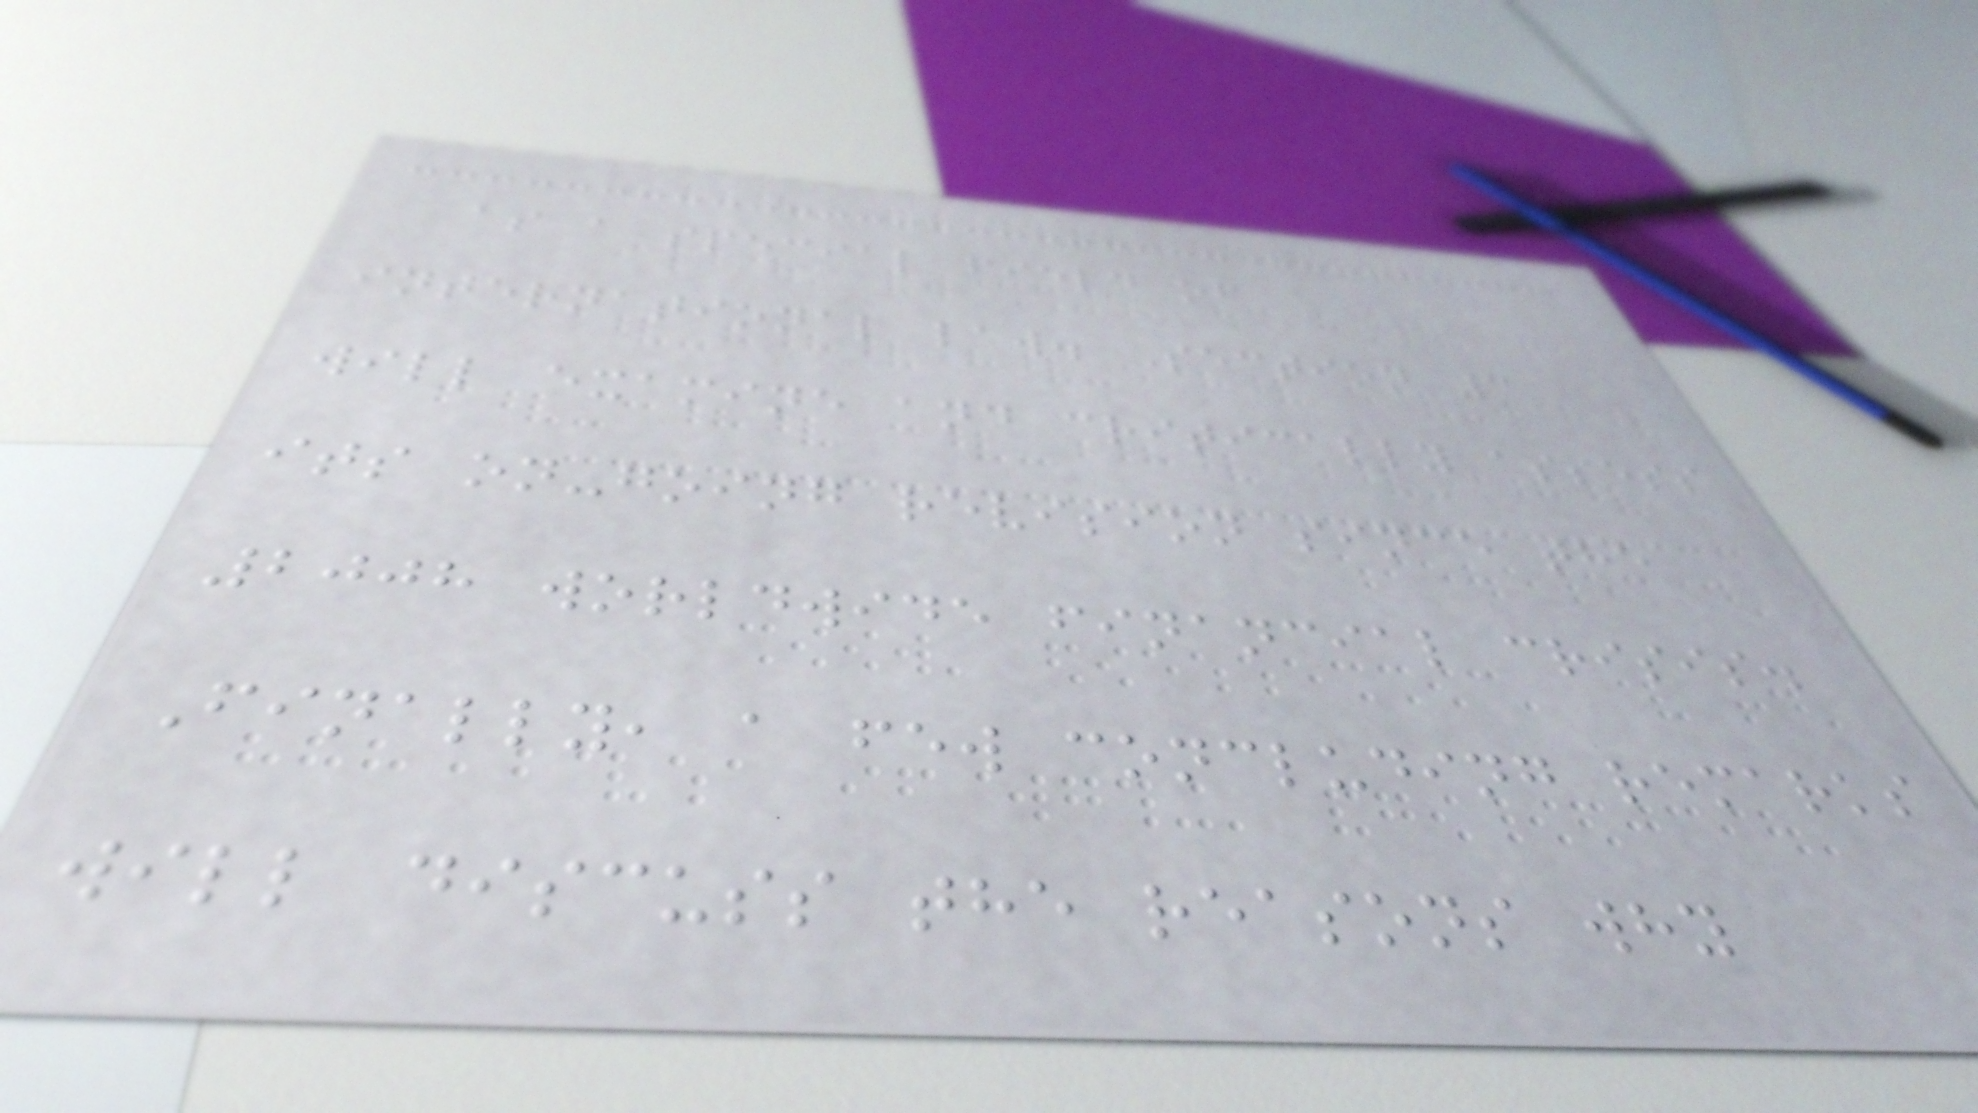as a special field of
international law. Section 3
will examine and critically assess
its on-going revision since the
2008 worldwide financial crisis.
Finally, a few concluding remarks
will discuss the reasons why
